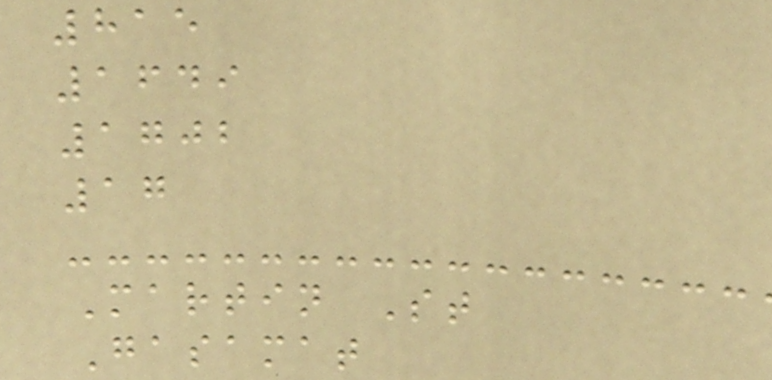815
1649
1702
17
Martin St
Gasamat
